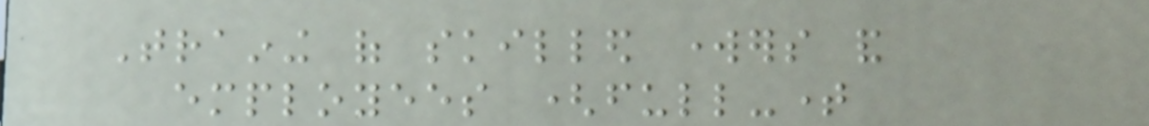Training of skilled workers and
employees (full-time
